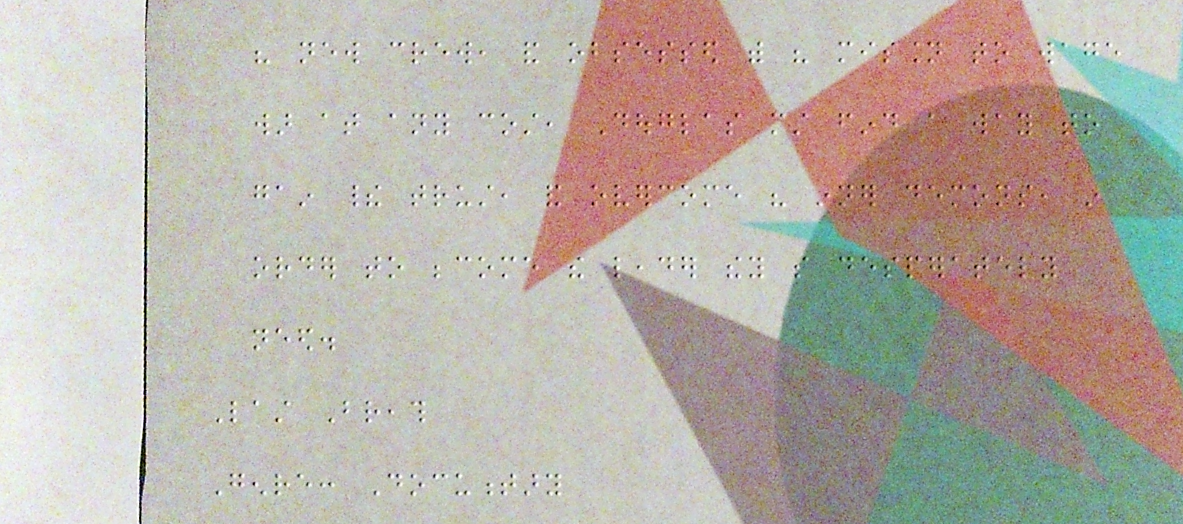his new crew, and obsessed with his mission to wage
war at any cost, Douglas must find a way to
gain their trust, and overcome his inner demons, in
order to become the leader they so desperately
need.
Last Breath
Genre: Documentary
